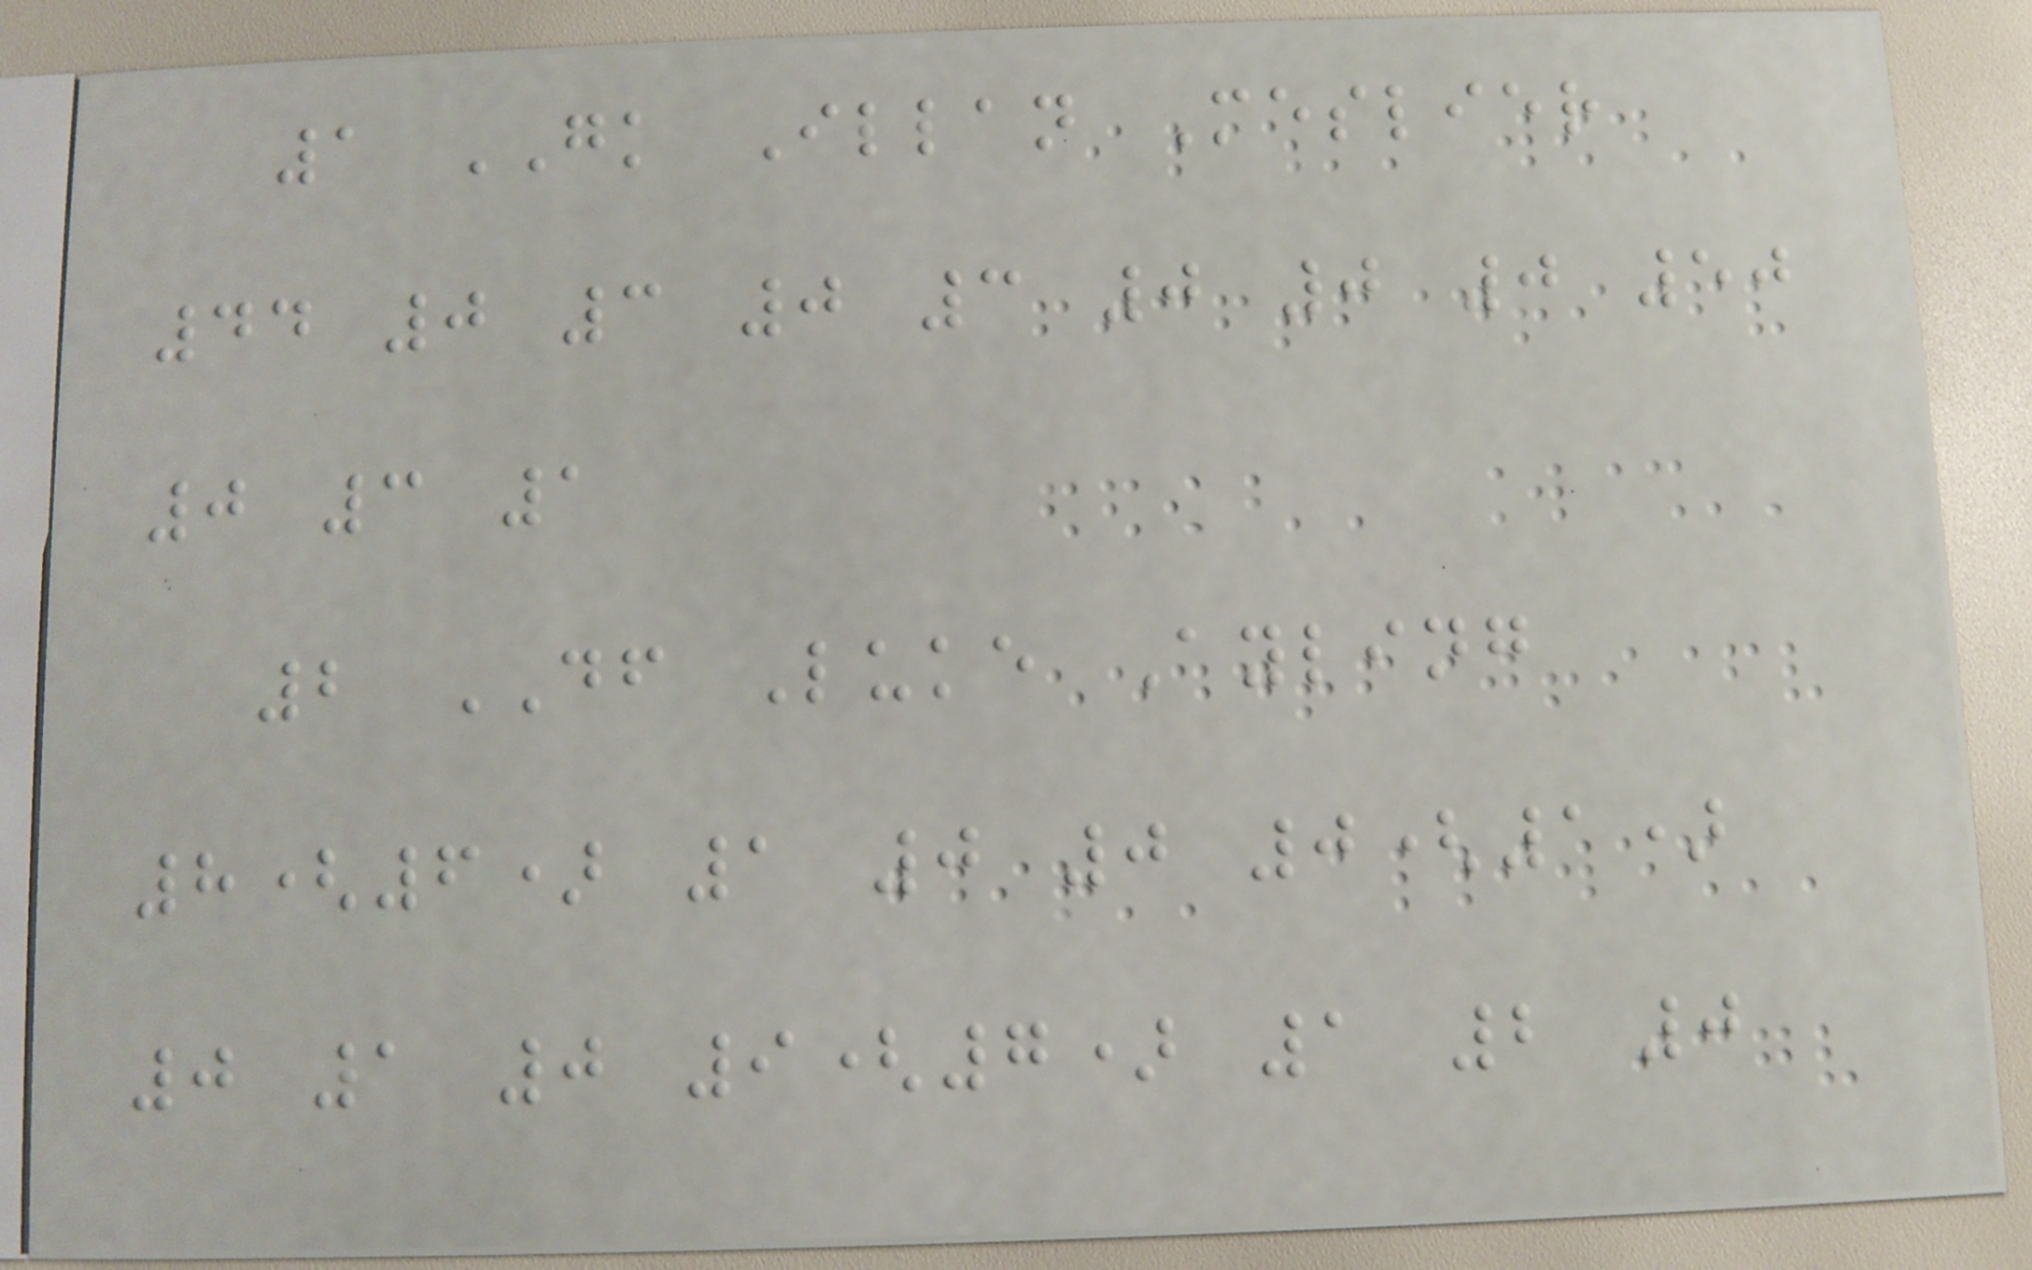1 GK Illan Meslier
44 0 3 0 3 0 0 0 50
0 3 1
2 DF Luke Ayling
8(6) 1 0 0 0(1)
0 1 0 9(7) 1 2 0
